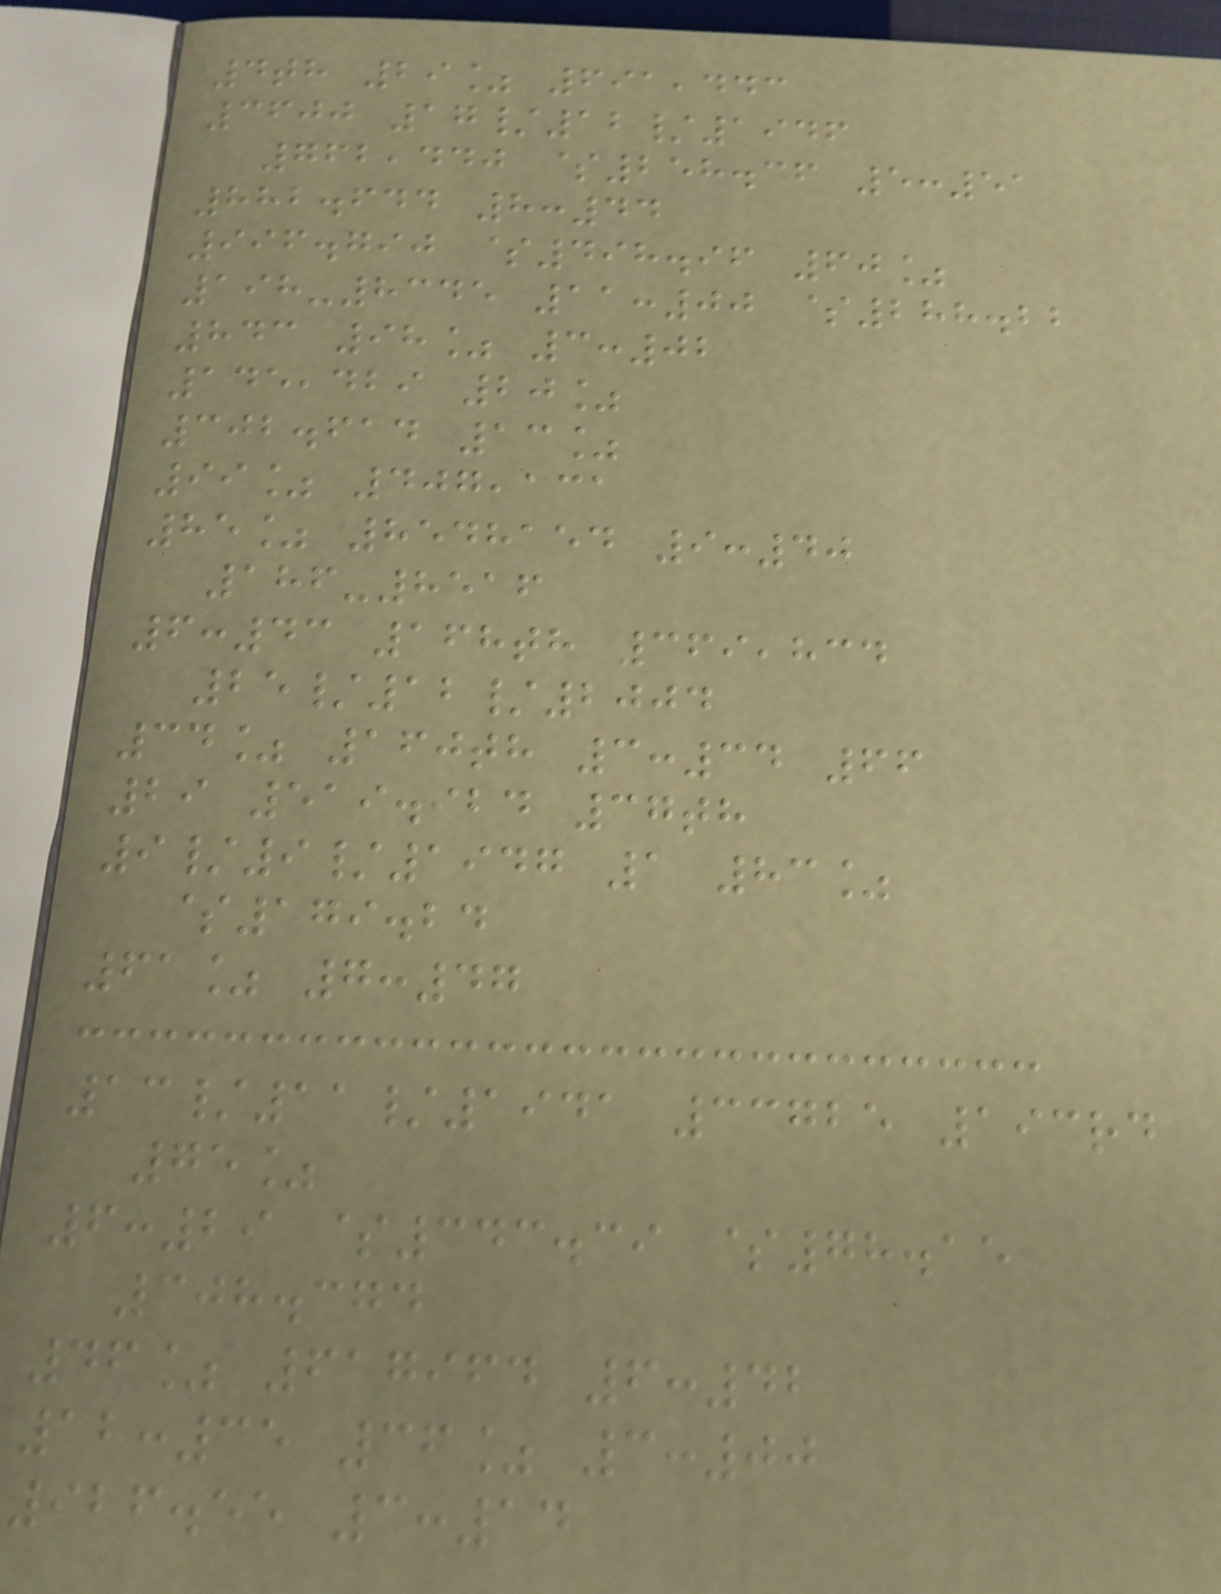4th 29% 691,443
3600 17/12/1946
762,440 $258.36 5:51
882.644 8:44
996.790 $498.96 60%
198-8345 11:00 $288.22
843 98% 3:02
145,429 20%
302.614 13%
99% 407,131
85% 8548154 9:40
186-8516
6:43 168th 369,834
25/12/2004
34% 160th 3:34 66
29 519.924 37th
9/9/1947 1 83%
$179.24
61% 7:47
13/11/1941 33725 193rd
75%
6:29 $343.39 $78.15
308.374
46% 617964 6:42
12:35 36% 3:00
926.55 3:14
